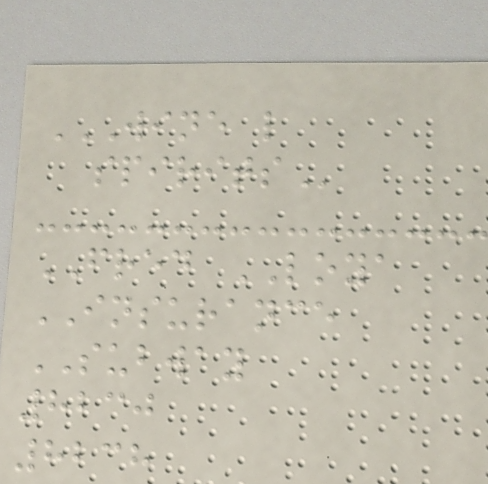WINE L
SPIRITS
FRED LOYA
INSURANCE
SUBWAY
8230
8238
